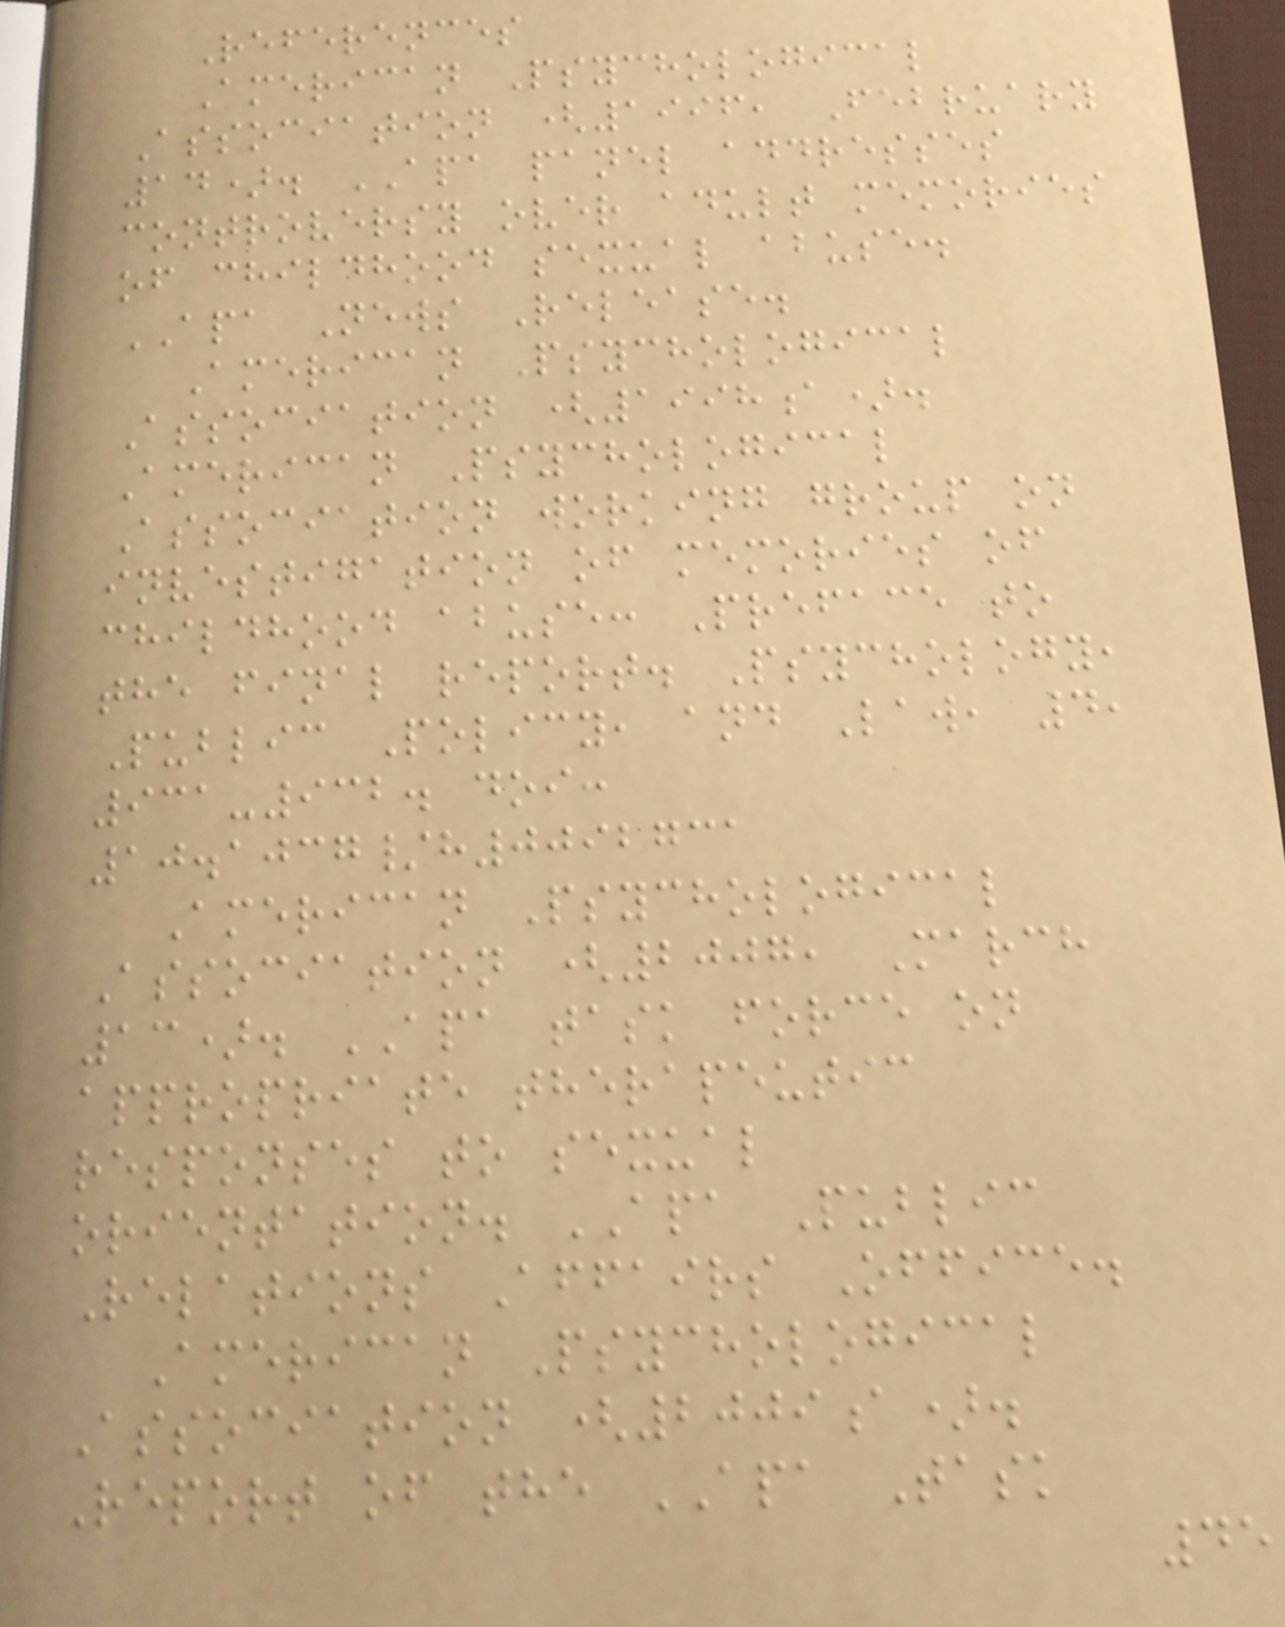References
American Psychological
Association (1996, February
14). APA panel addresses
controversy over adult memories
of childhood sexual abuse.
APA News Release.
American Psychological
Association (1998a).
American Psychological
Association working group on
investigation of memories of
childhood abuse: Preface to
the final report. Psychology,
Public Policy, and Law, 4,
931-932. doi:
10.1037/h0092731
American Psychological
Association (2007, March
13). APA task force on
appropriate therapeutic
responses to sexual
orientation. APA Public
Relations Affairs Office.
American Psychological
Association (2009a).
Report of the APA Task
45
